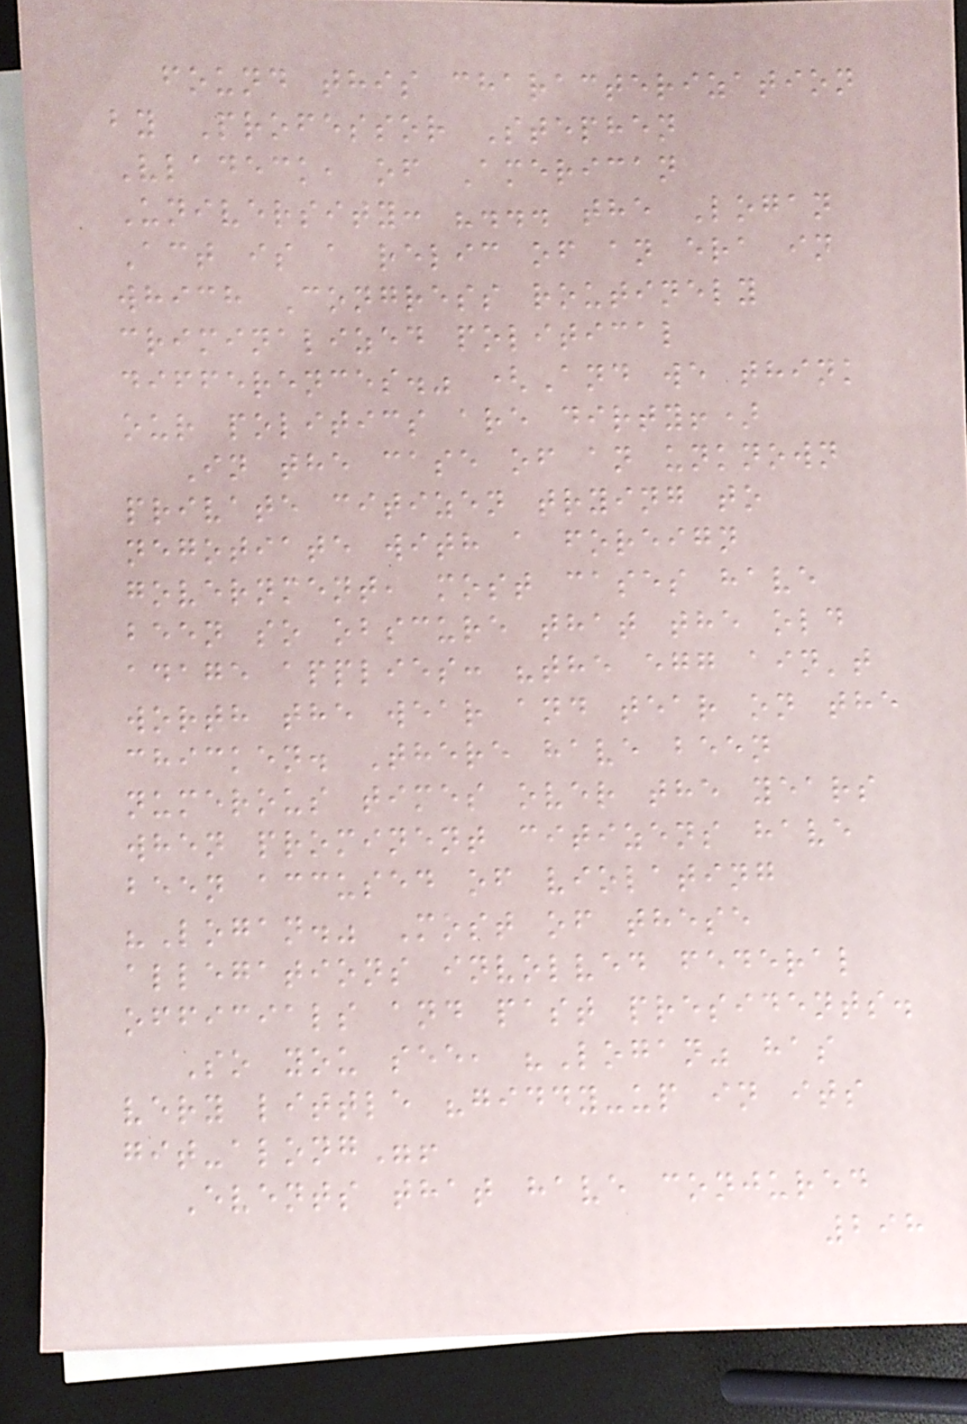found this characterization
by Professor Stephen
Vladeck, of American
University: "... the Logan
Act is a relic of an era in
which Congress routinely
criminalized political
differences." (And we think
our politics are dirty!)
In the case of an unknown
private citizen trying to
negotiate with a foreign
government, most cases have
been so obscure that the old
adage applies: "the egg ain't
worth the wear and tear on the
chicken. There have been
numerous times over the years
when prominent citizens have
been accused of violating
"Logan." Most of these
allegations involved federal
officials and past presidents.
So you see, "Logan" has
very little "giddy-up in its
git-along"!
Events that have conjured
298
